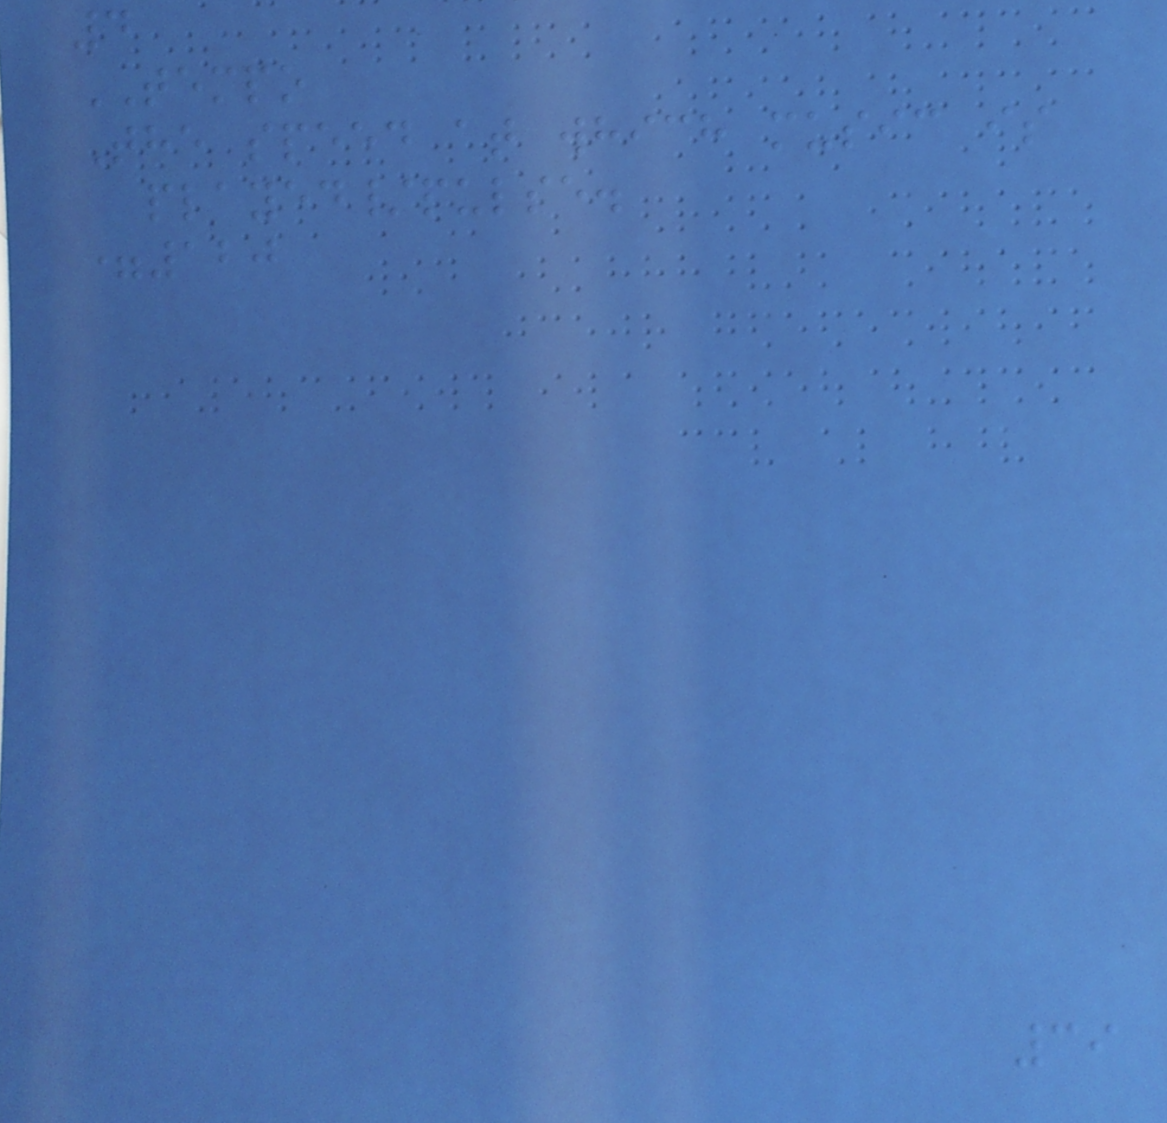4
TEMPO
The speed at which music is
played/pulse.
=120
39
